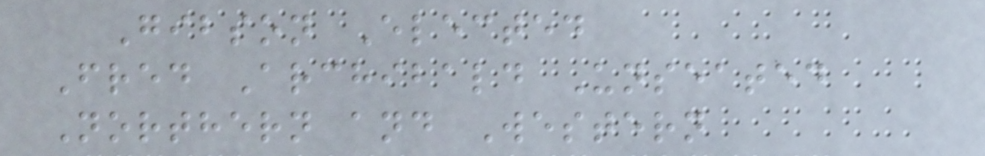Gibson Elected
Fred Archibald Unseated
Northern and Western
